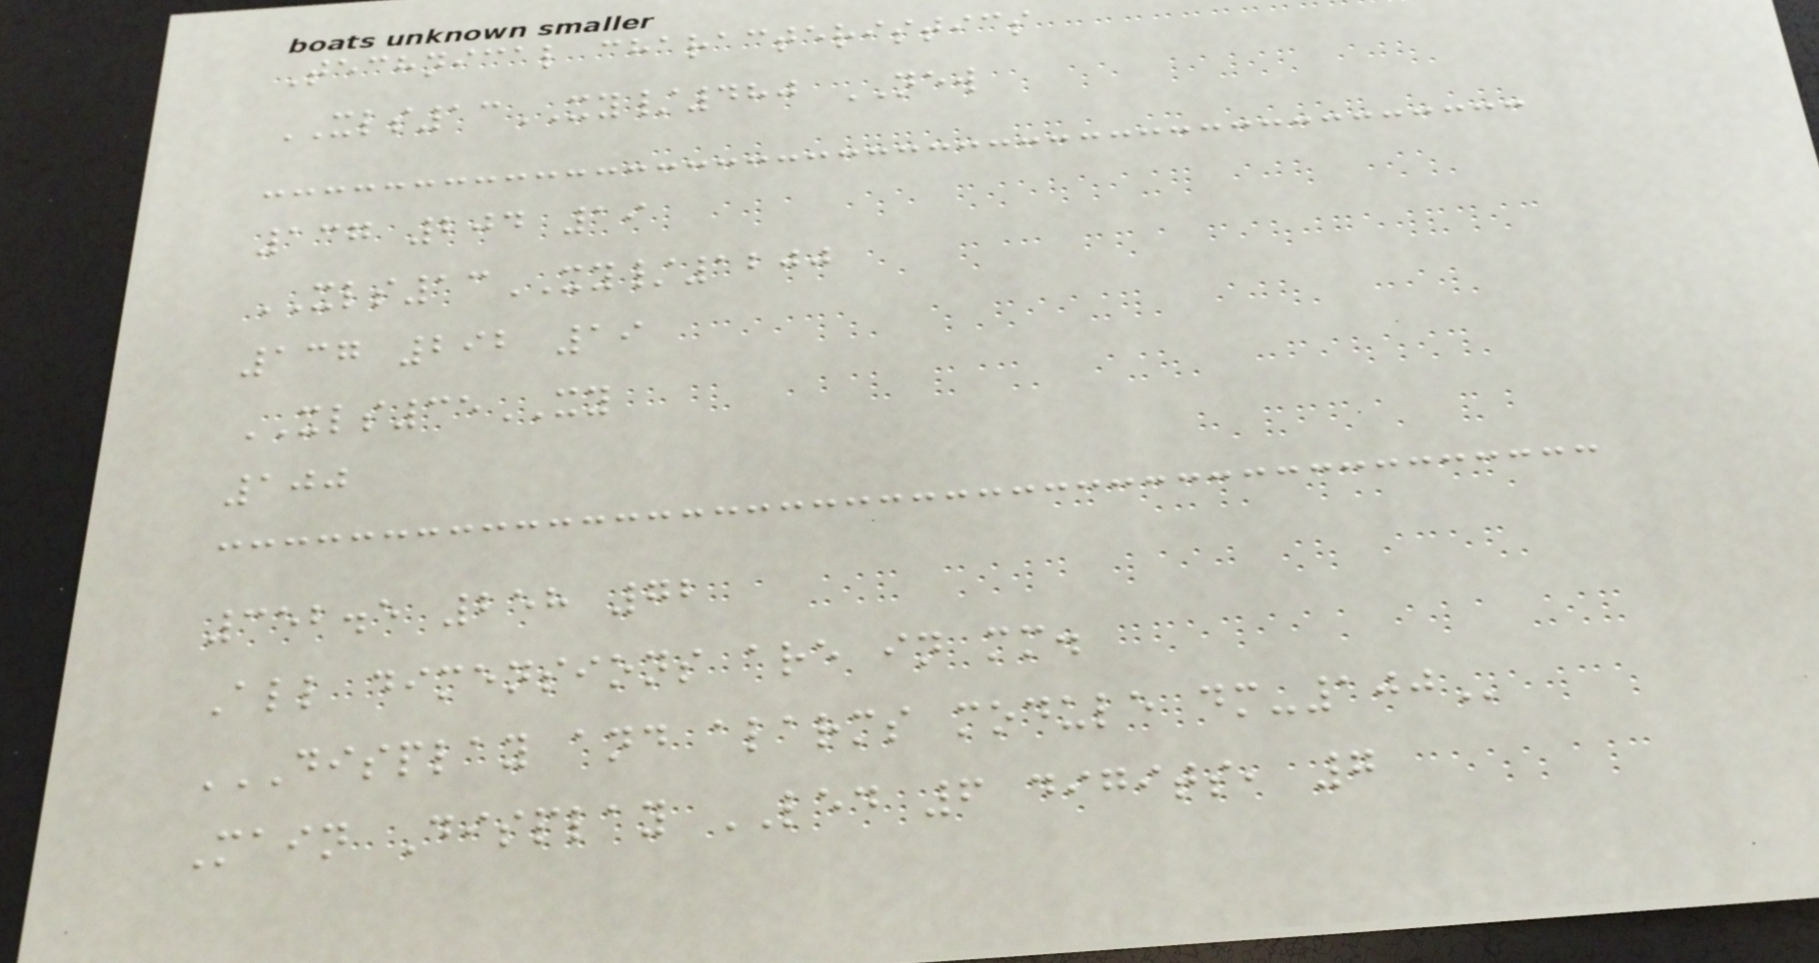Technical characteristics
XLS13XY/480 NEW
137 204 19
XLS13XY/1200
137 292 19
XLS35XY
100
352.5 258 72
All dimensions are in mm.
DISPLAY AND ALARMS MODULE DM-100
Main Display LED 6 digits, 7
